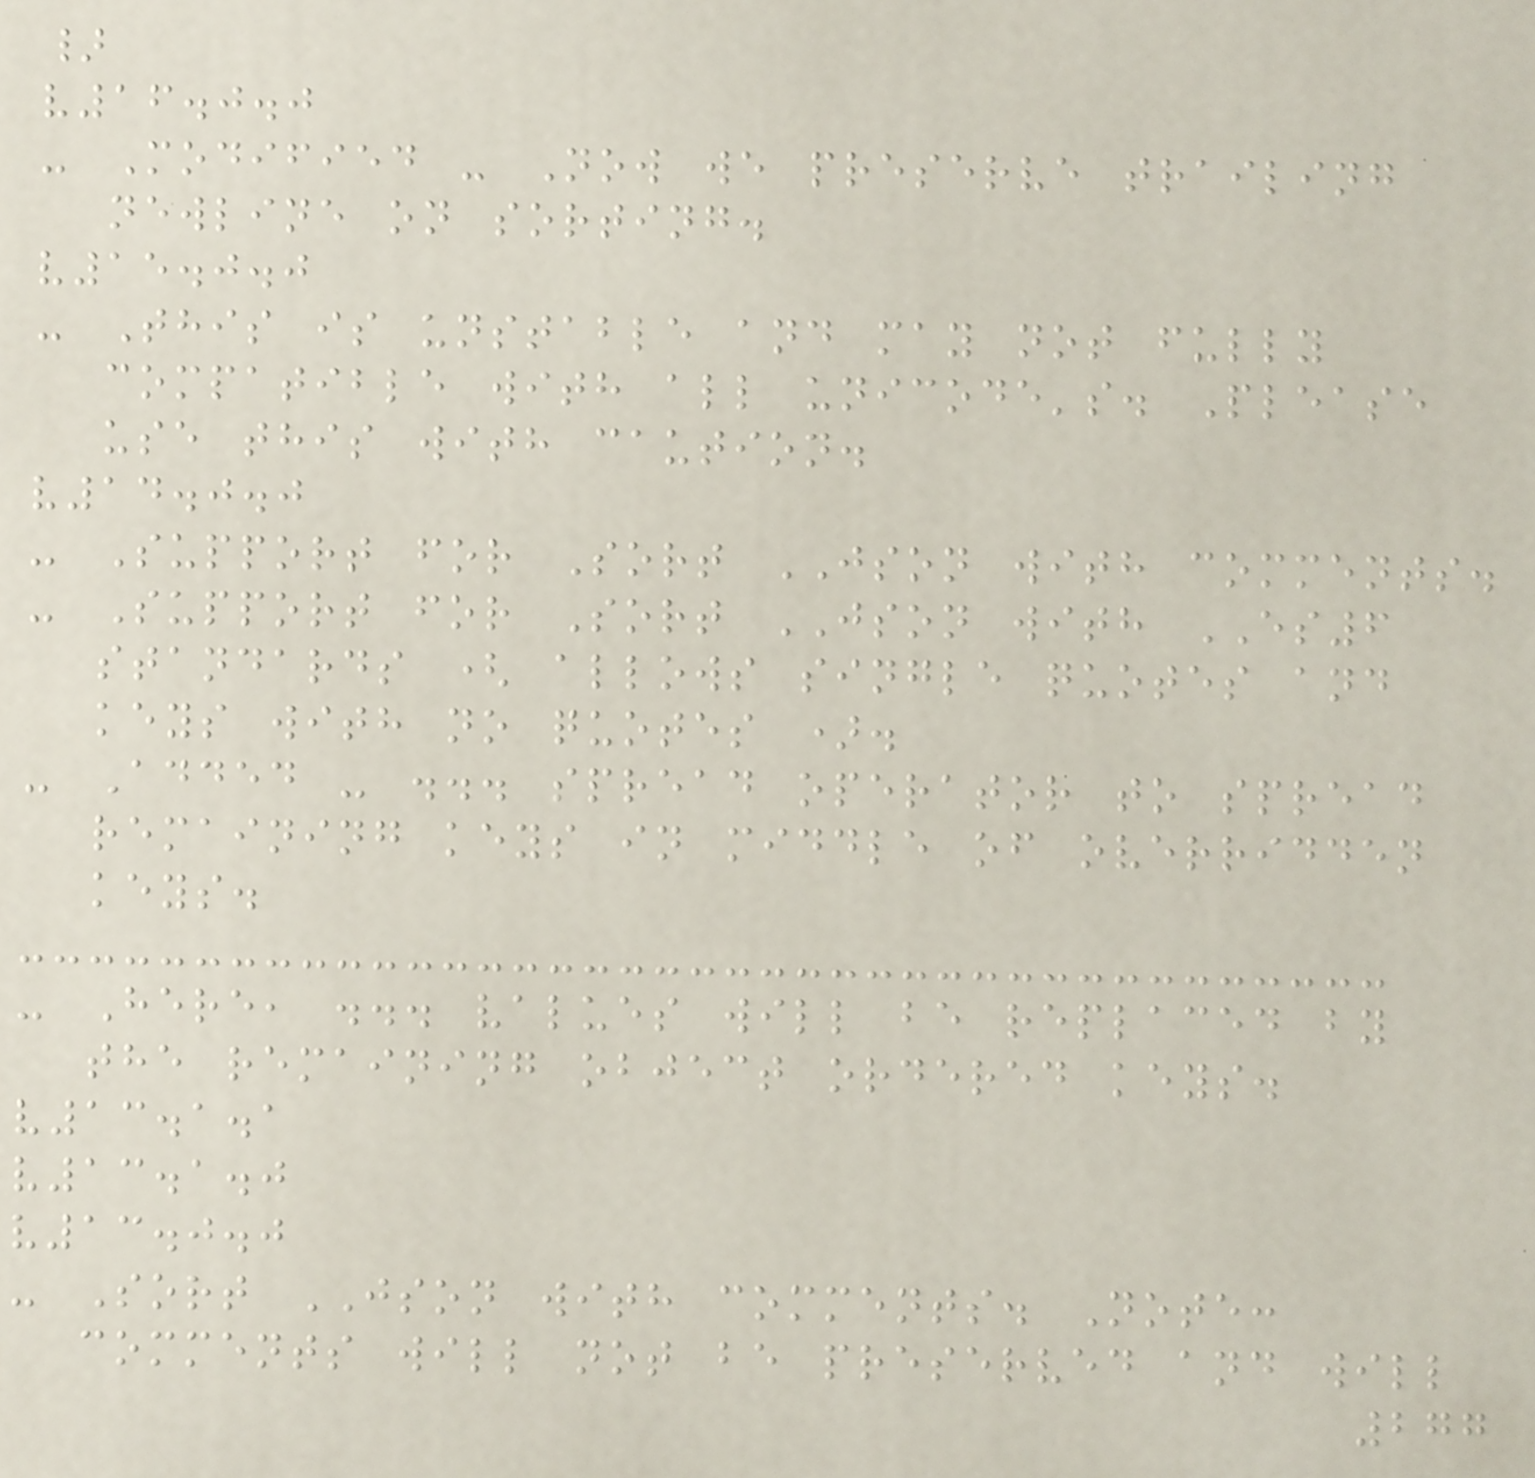}
v16.0.0
- Modified - Now we preserve trailing
newline on sorting.
v15.0.0
- This is unstable and may not fully
compatible with all unicode's. Please
use this with caution.
v14.0.0
- Support for Sort JSON with comments.
- Support for Sort JSON with ES6
standards ( allows single quotes and
keys with no quotes ).
- Added - ... spread operator to spread
remaining keys in middle of overridden
keys.
- Here, ... values will be replaced by
the remaining object ordered keys.
v13.1.1
v13.1.0
v13.0.0
- Sort JSON with comments. Note:
comments will not be preserved and will
277
